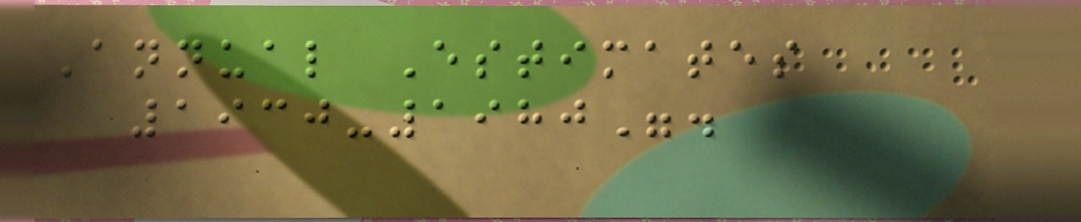Annual Estimates
1930-1980".
